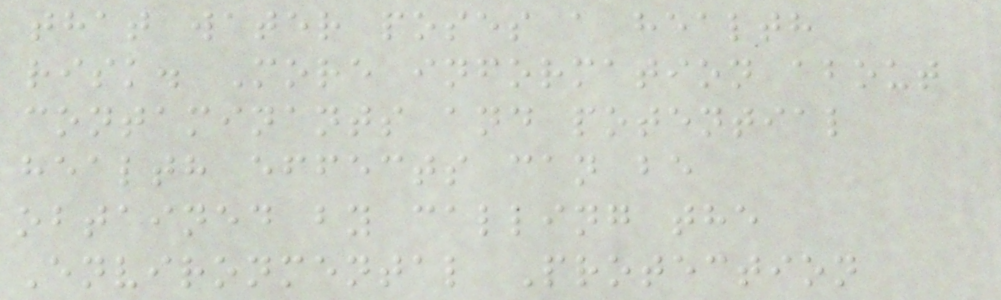that water poses a health
risk. More information about
contaminants and potential
health effects can be
obtained by calling the
Environmental Protection
